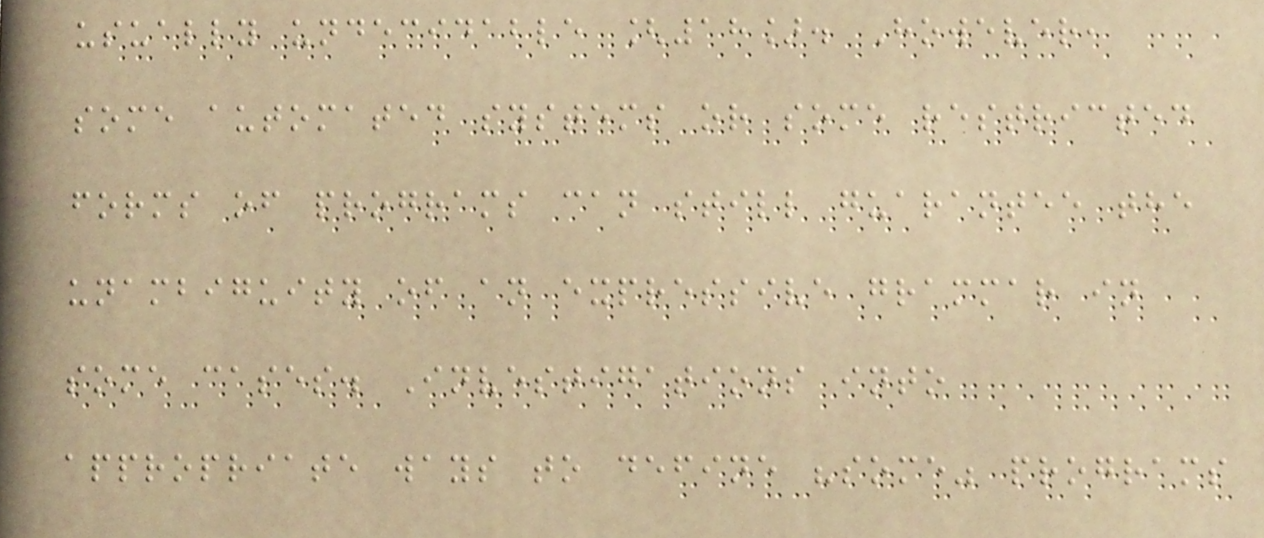usually undecidable [18]. However,
some automated systems or some restricted
forms of programs can still guarantee the
unambiguity of an expressive grammar in
some cases. Investigations into
appropriate ways to define "some" programs
